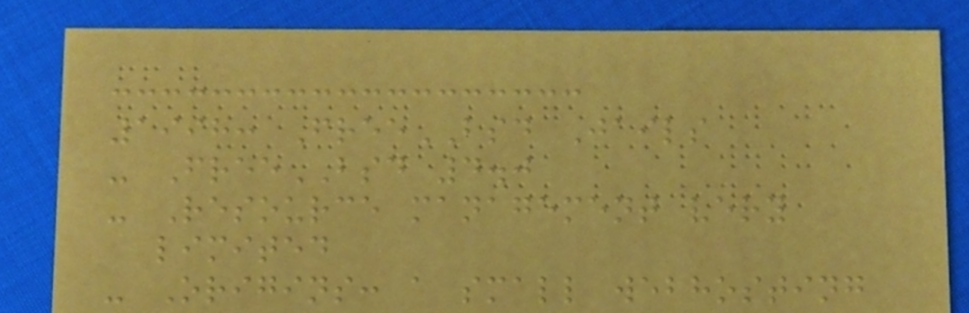1998: FreeBSD Jails
- FreeBSD 4.0
- Resource management very
limited
- Origins: a small webhosting
